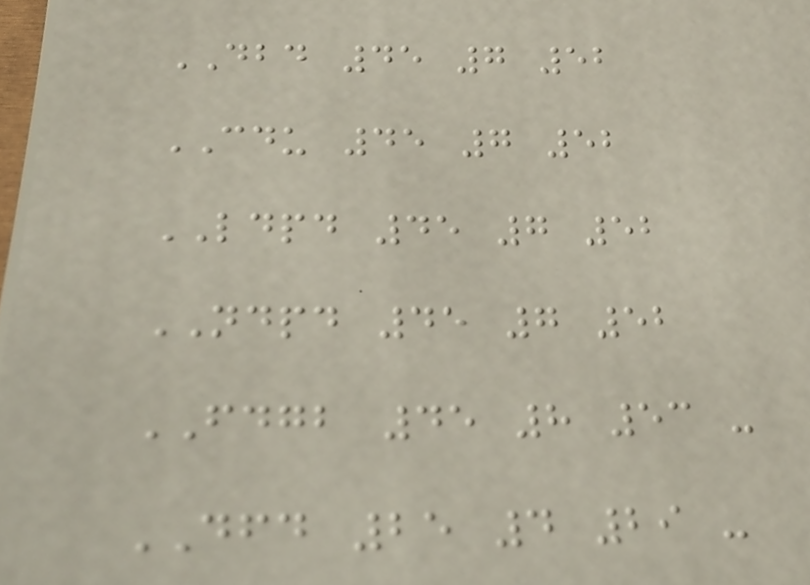DBD 45 7 52
CDU 45 7 52
LDPD 45 7 52
NDPD 45 7 52
FDGB 45 8 53 -
DFD 25 4 29 -
